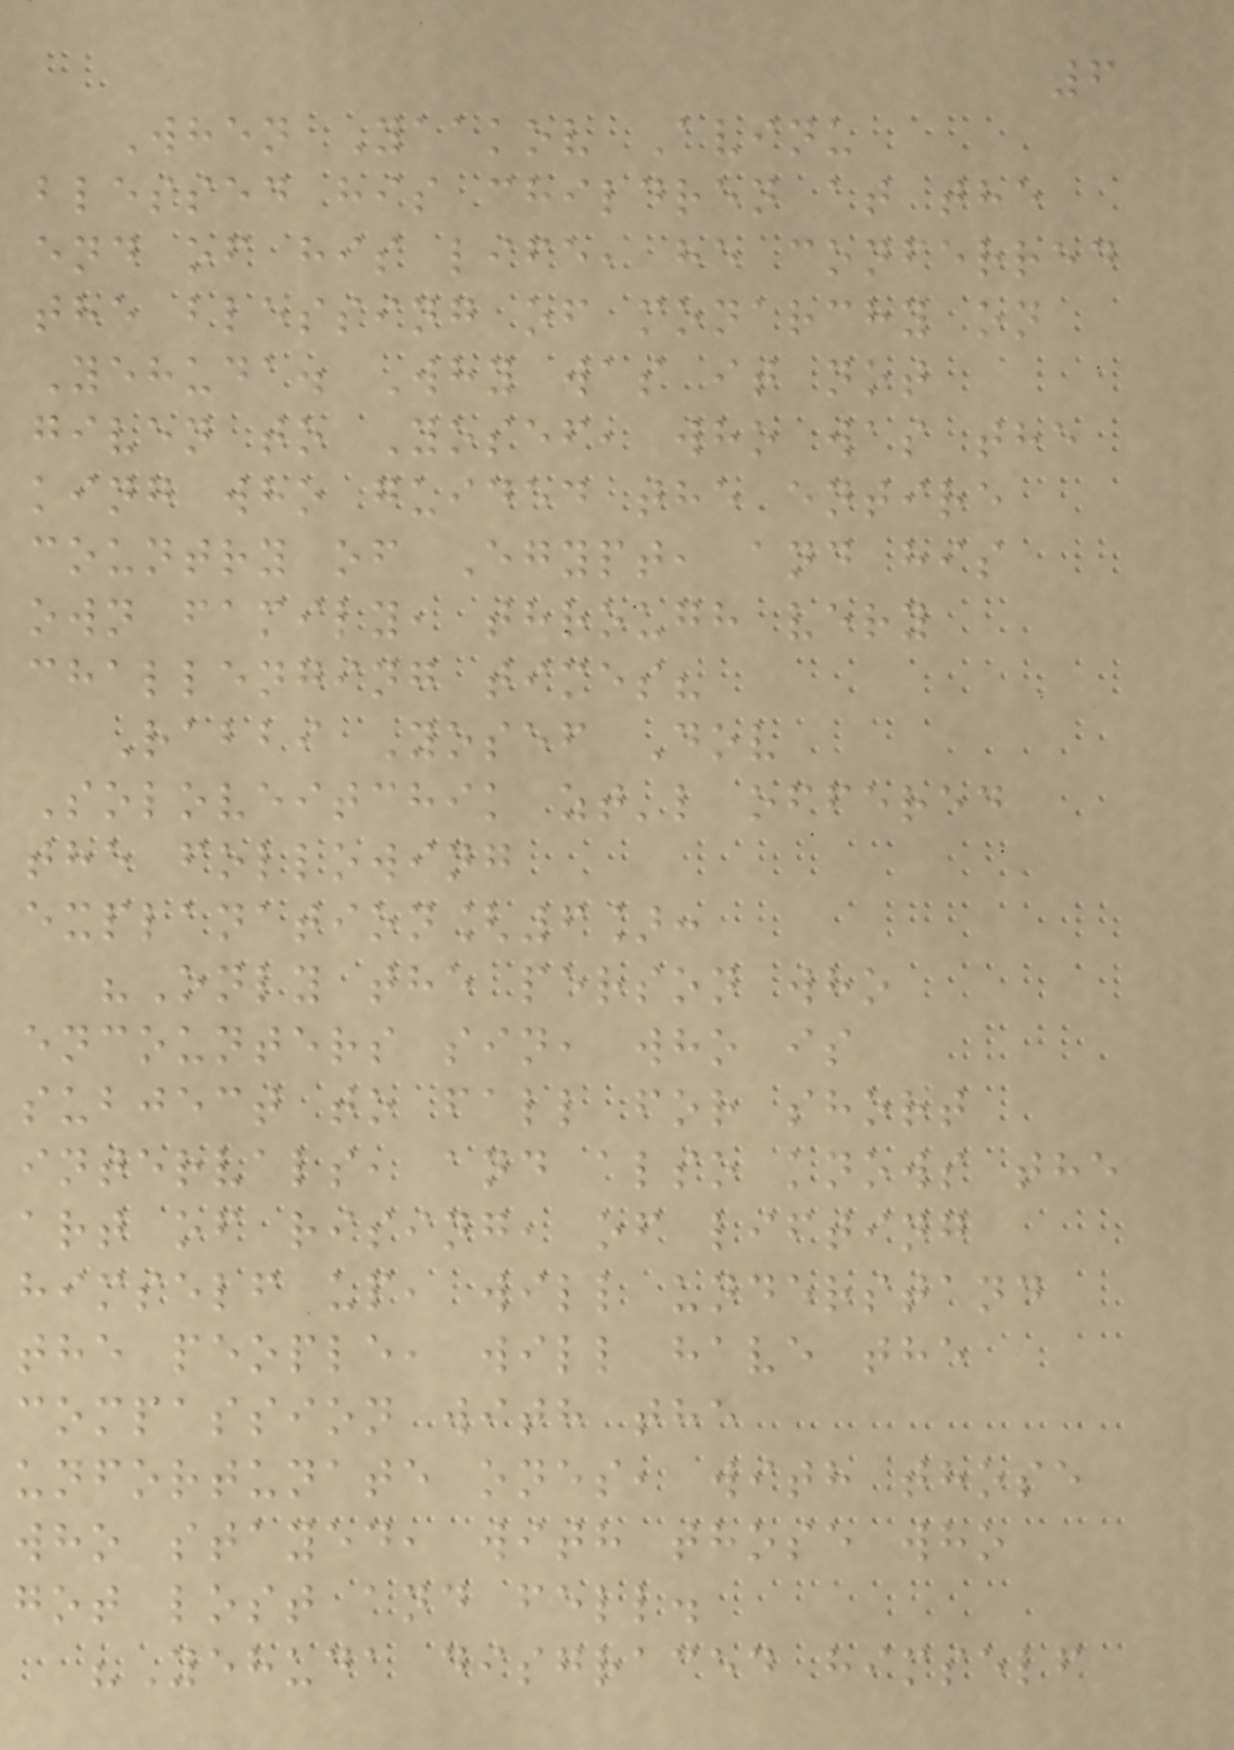6
When Yaakov Avinu
blessed his children at the
end of his life, he conferred
the blessing of monarchy on
Yehuda. Why was it not
given to Yosef, who was the
king who guided the entire
country of Egypt, and his
own family, through very
challenging times?
Rabbi Yosef Dov
Soloveitchik zt'l offered
the following
explanation[6]:
"Only the person who
encounters sin, who is
subject to fall for short
intervals, and also knows the
art of rising, of lifting
himself up, will understand
the people, will have the
compassion with the
unfortunate ones, with those
who stayed, with those who
got lost and fell.
"Yehuda disgraced himself
